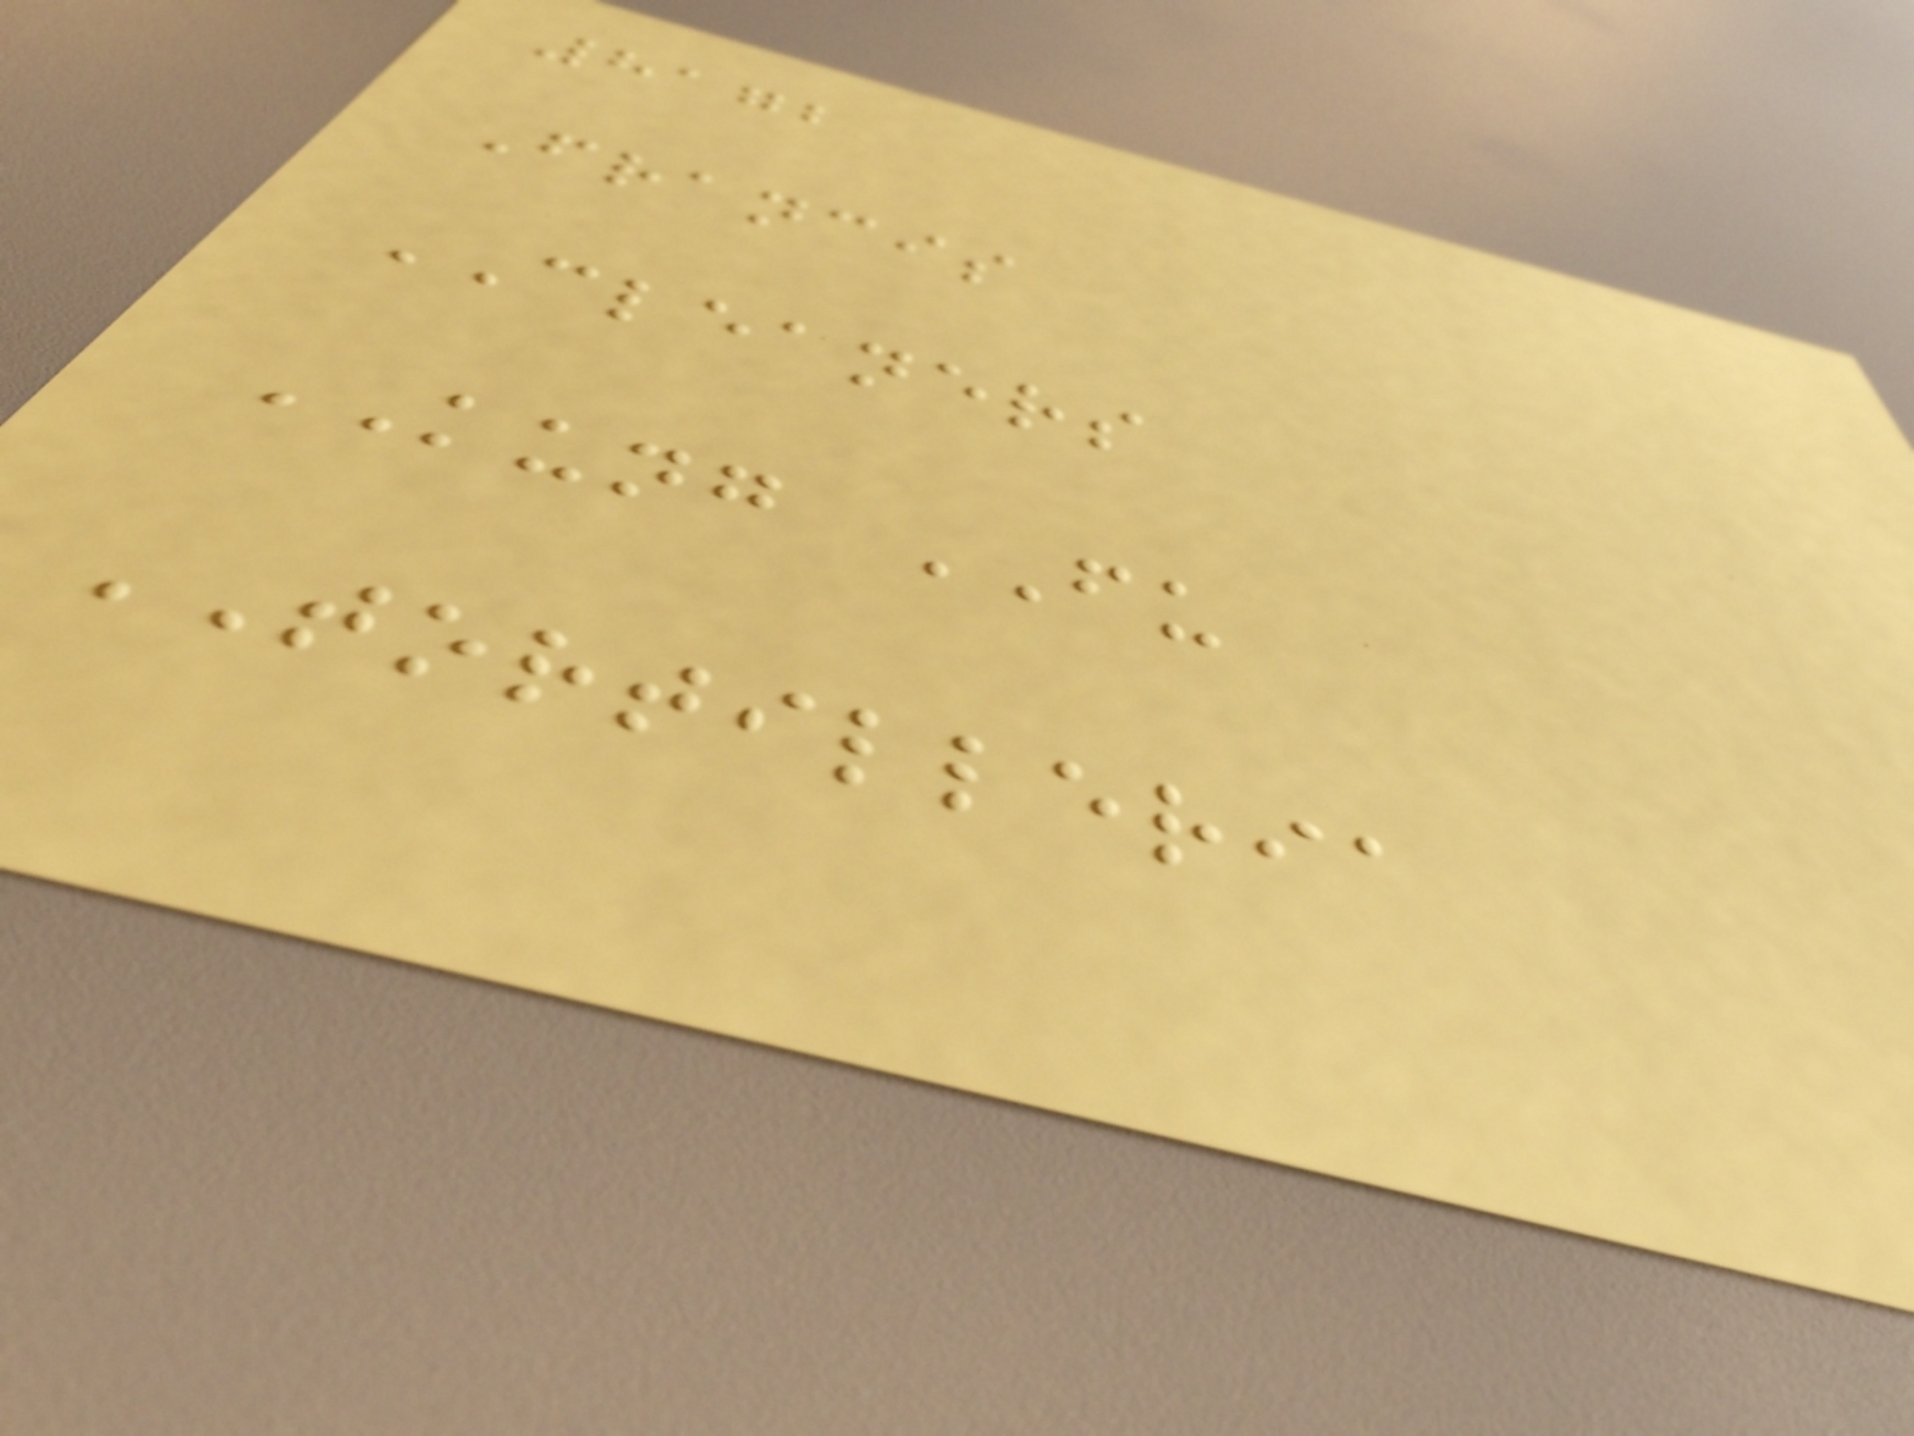8172
Francis
CLEANERS
KUNG FU
TORTILLERIA
